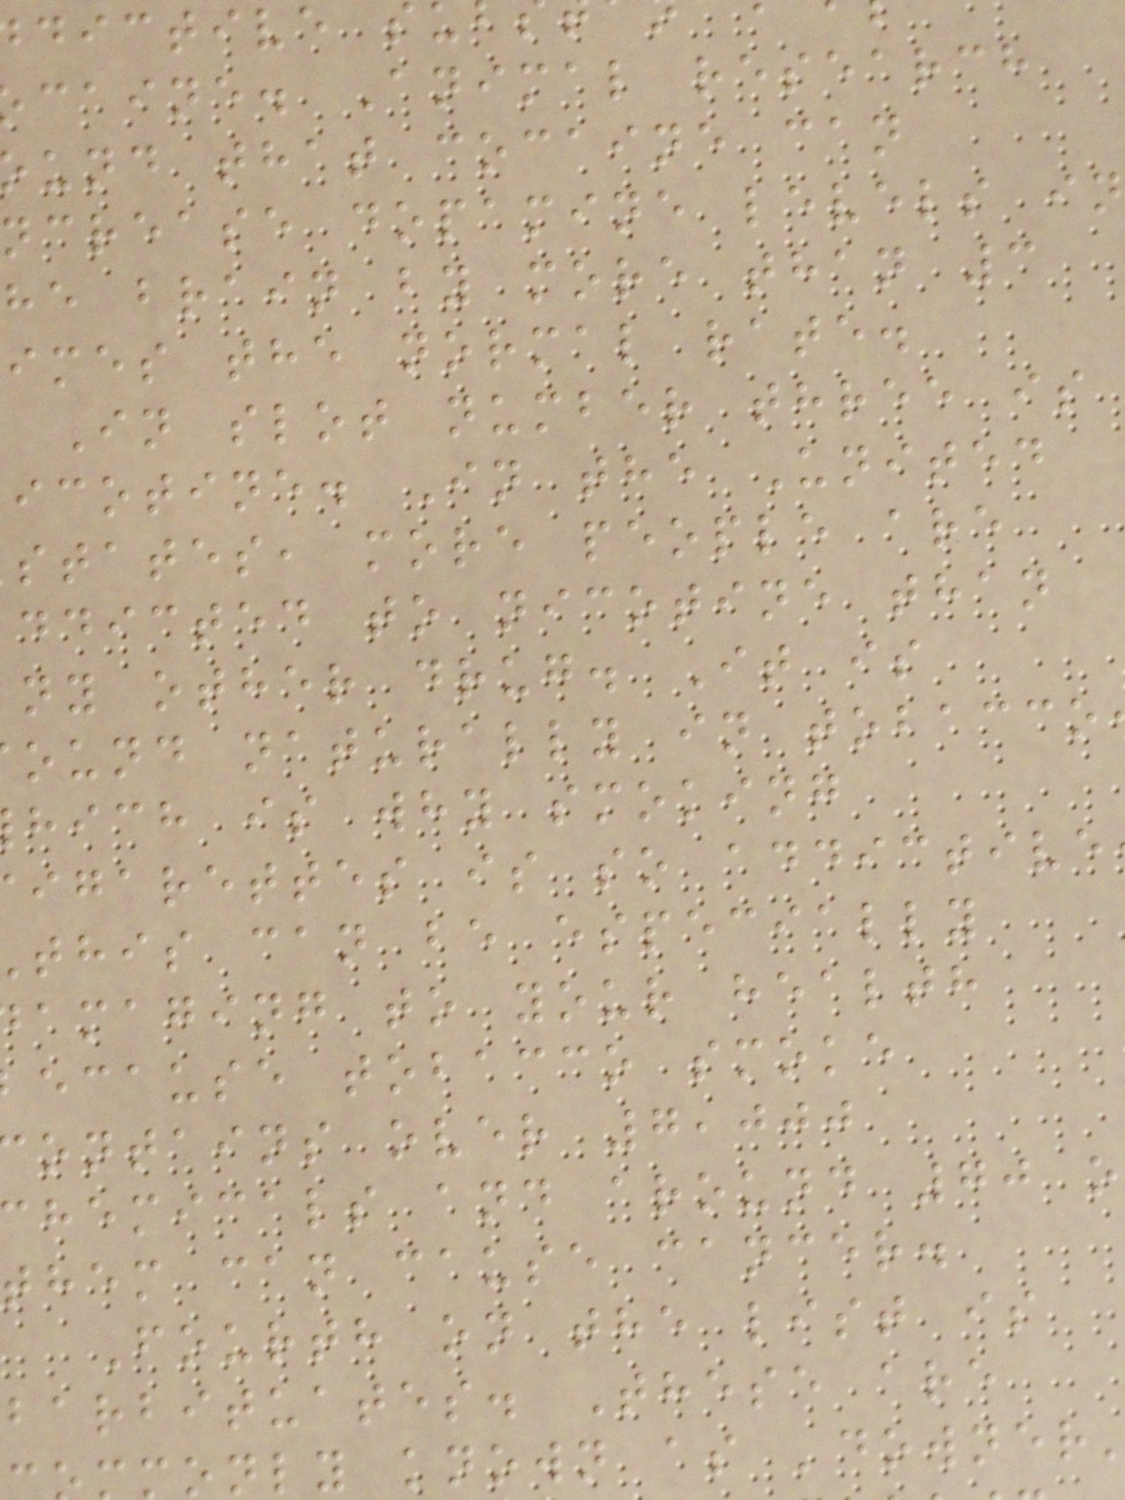dictive s
caine. Animal research
und that cocaine can
ncrease dopamine levels in
he brain by more than 3
imes the normal rate.
In slot number three is
icotine. In the United
states, more people are
ddicted to nicotine than
ny other drug. It is
ound naturally in tobacco
hich is why smoking
igarettes is so addictive
this can be especially
amaging to your health
ecause tobacco smoke
ontains over 7,000
chemicals and around 70 o
them can cause cancer.
Fourth on the list is
barbituates. These are
monly known as 'downer
